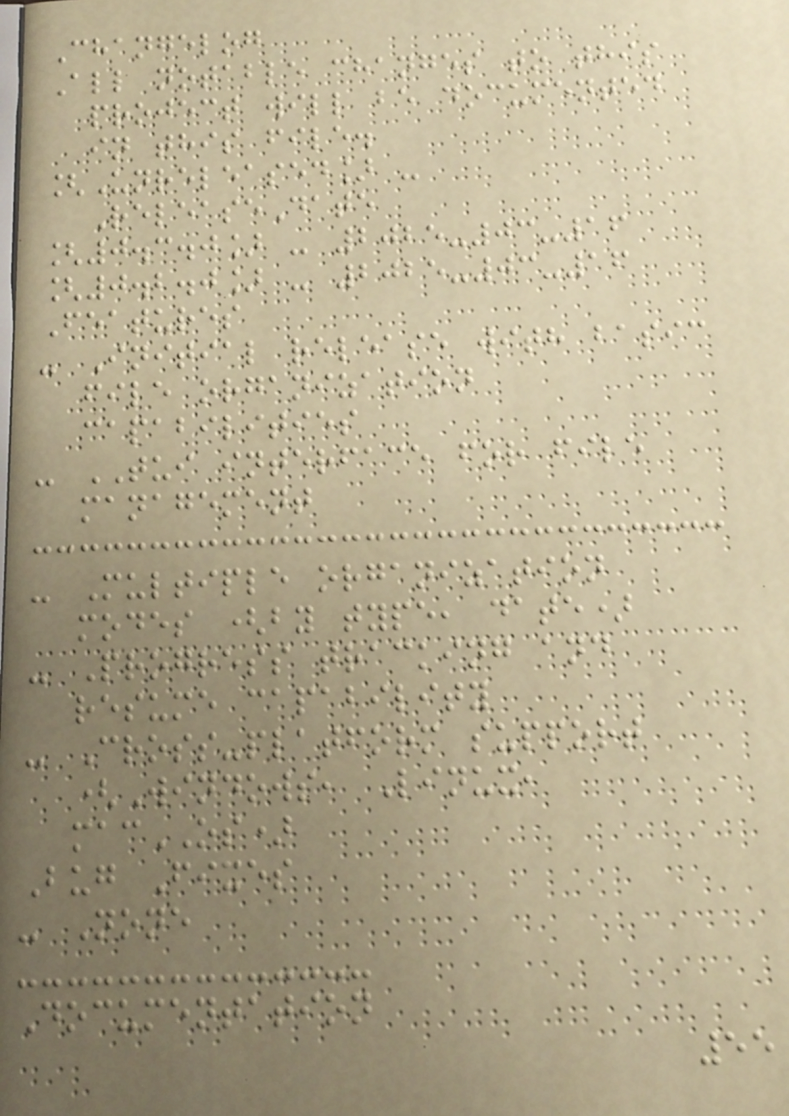Changelog
All notable changes to this
project will be documented
in this file.
[Unreleased] -
ReleaseDate
[0.3.0] - 2025-03-16
[0.2.0] - 2025-03-16
Features
- Initial release with basic
file organization
capabilities
- TUI interface for file
management
- Multiple organization
modes (by type, date)
- Progress tracking and
resume capability
- Cross-platform support
(Windows, Linux,
macOS)
Bug Fixes
- None
Documentation
55
